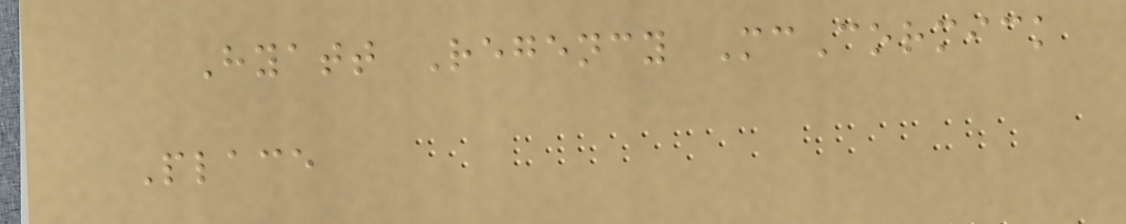Hyatt Regency McCormick
Place
